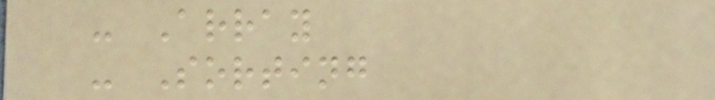- Array
- Sorting
